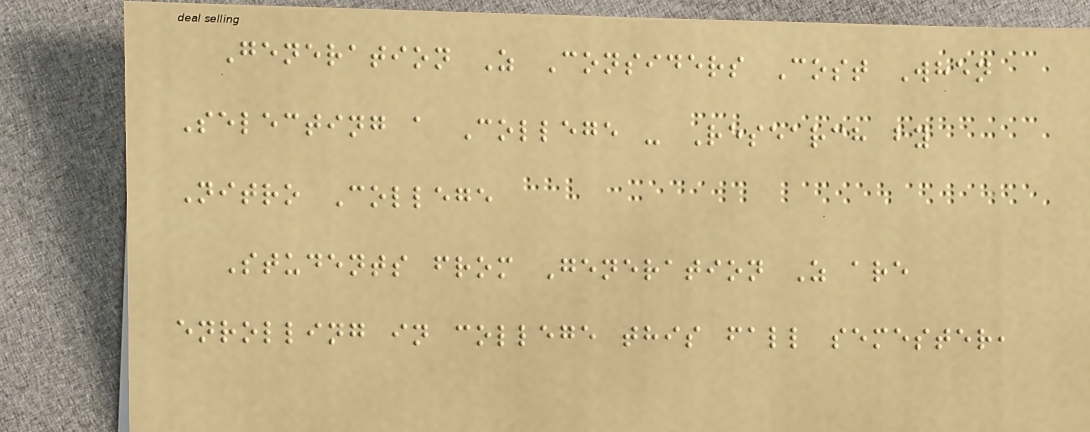Generation Z Considers Cost When
Selecting a College - Research by
Nitro College
Students from Generation Z are
enrolling in college this fall semester,
